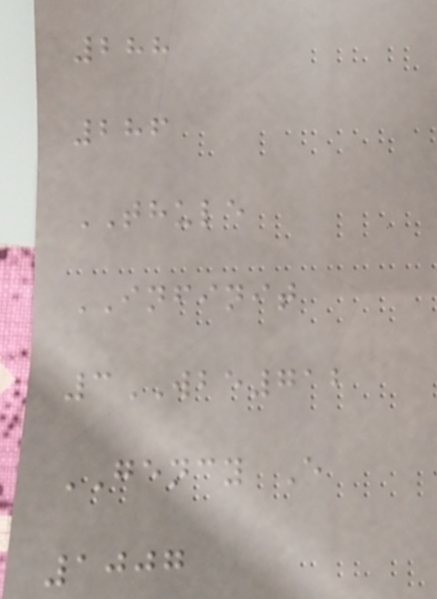288
286
THULE
INFINIT
3WBE712
GENCY E
1007
